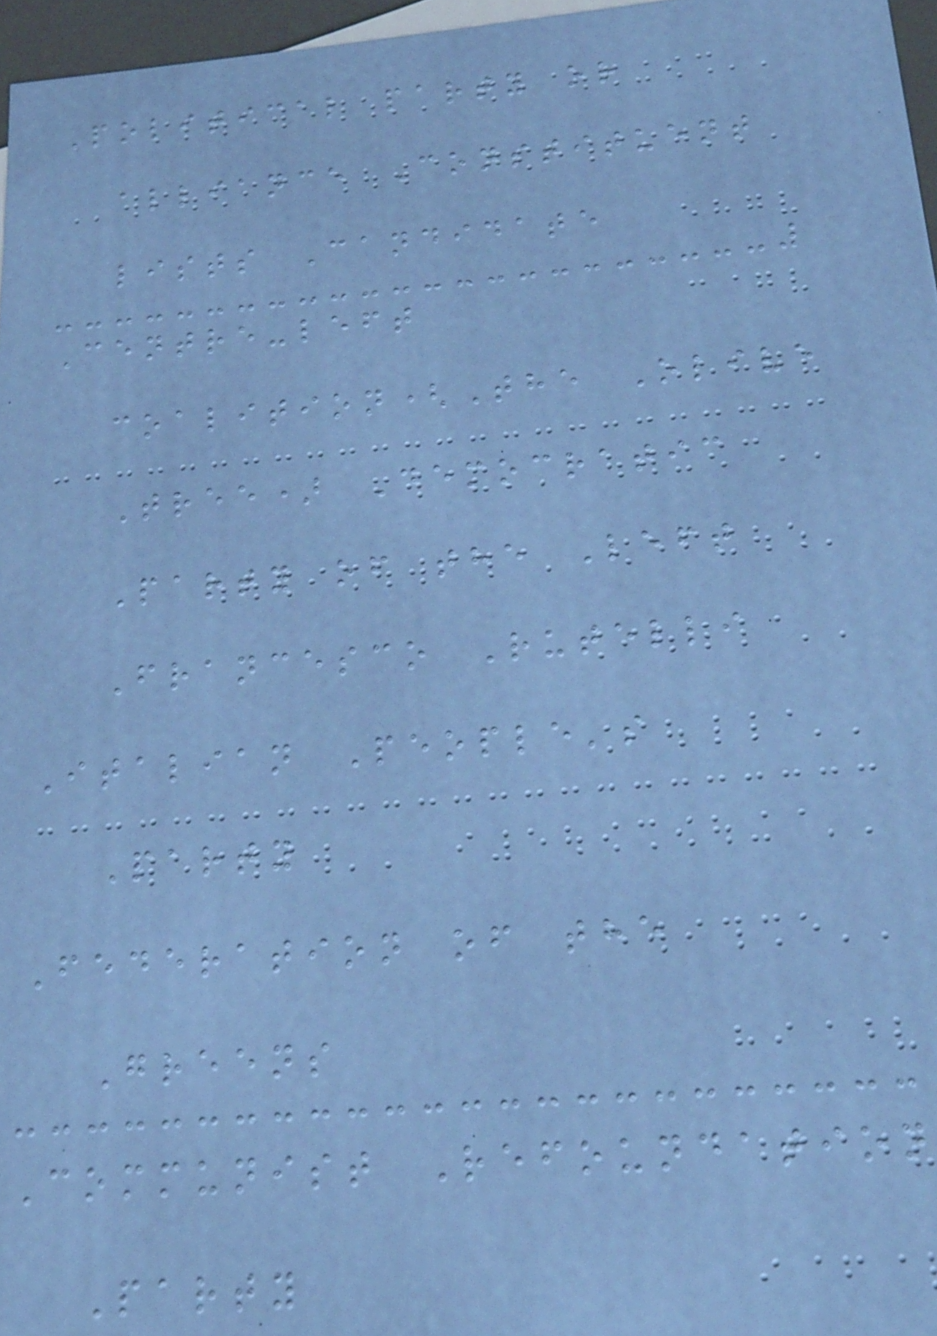Political party or
alliance Constituent
lists Candidate
Centre-left
coalition(The Olive
Tree) Democratic
Party of the Left
Francesco Rutelli
Italian People's
Party
Federation of the
Greens
Communist Refoundation
Party
